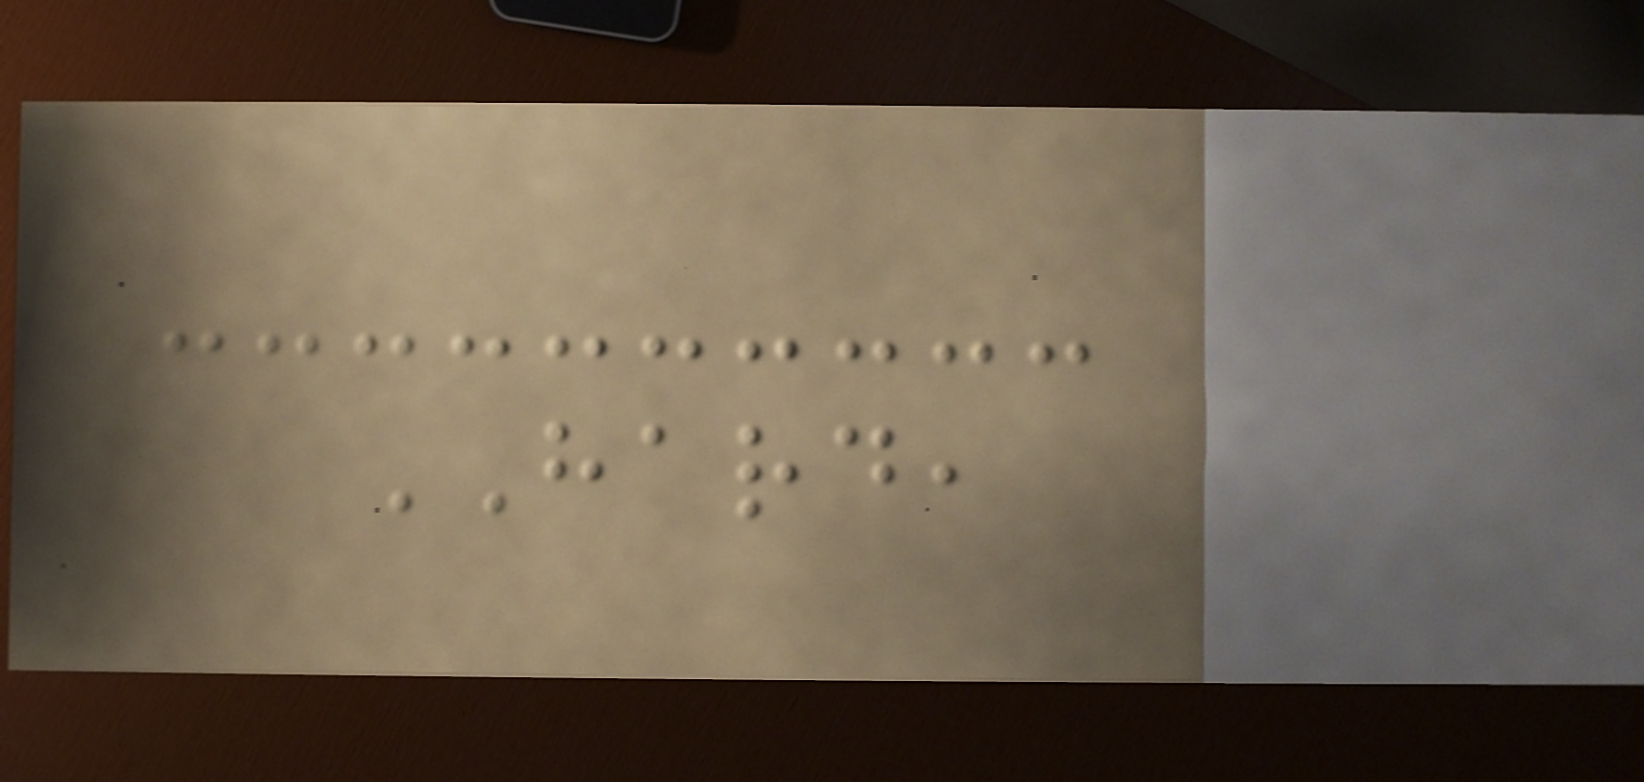HARD,
